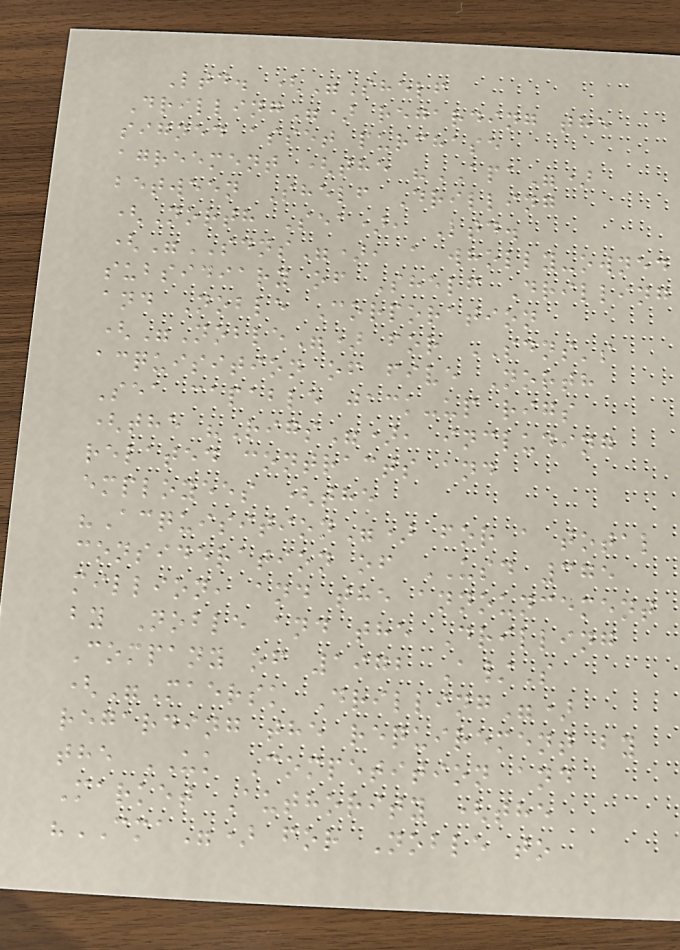Ltd. ("Shelf
Drilling") regarding the
signed asset purchase
agreement (the "APA")
between Shelf Drilling
(North Sea), Ltd.
("SDNS"), a wholly-owned
subsidiary of Shelf Drilling
and Noble Corporation
("Noble") for SDNS's
acquisition of five North
Sea capable jack-up rigs
(the "Rigs"), including
related contracts and
employees (the
"Acquisition") for a total
consideration of USD 375
million, and the announcement
by Noble and the Drilling
Company of 1972 A/S
("Maersk Drilling")
regarding the requirement by
the UK Competition and
Market Authority (the
"CMA") for Noble to
